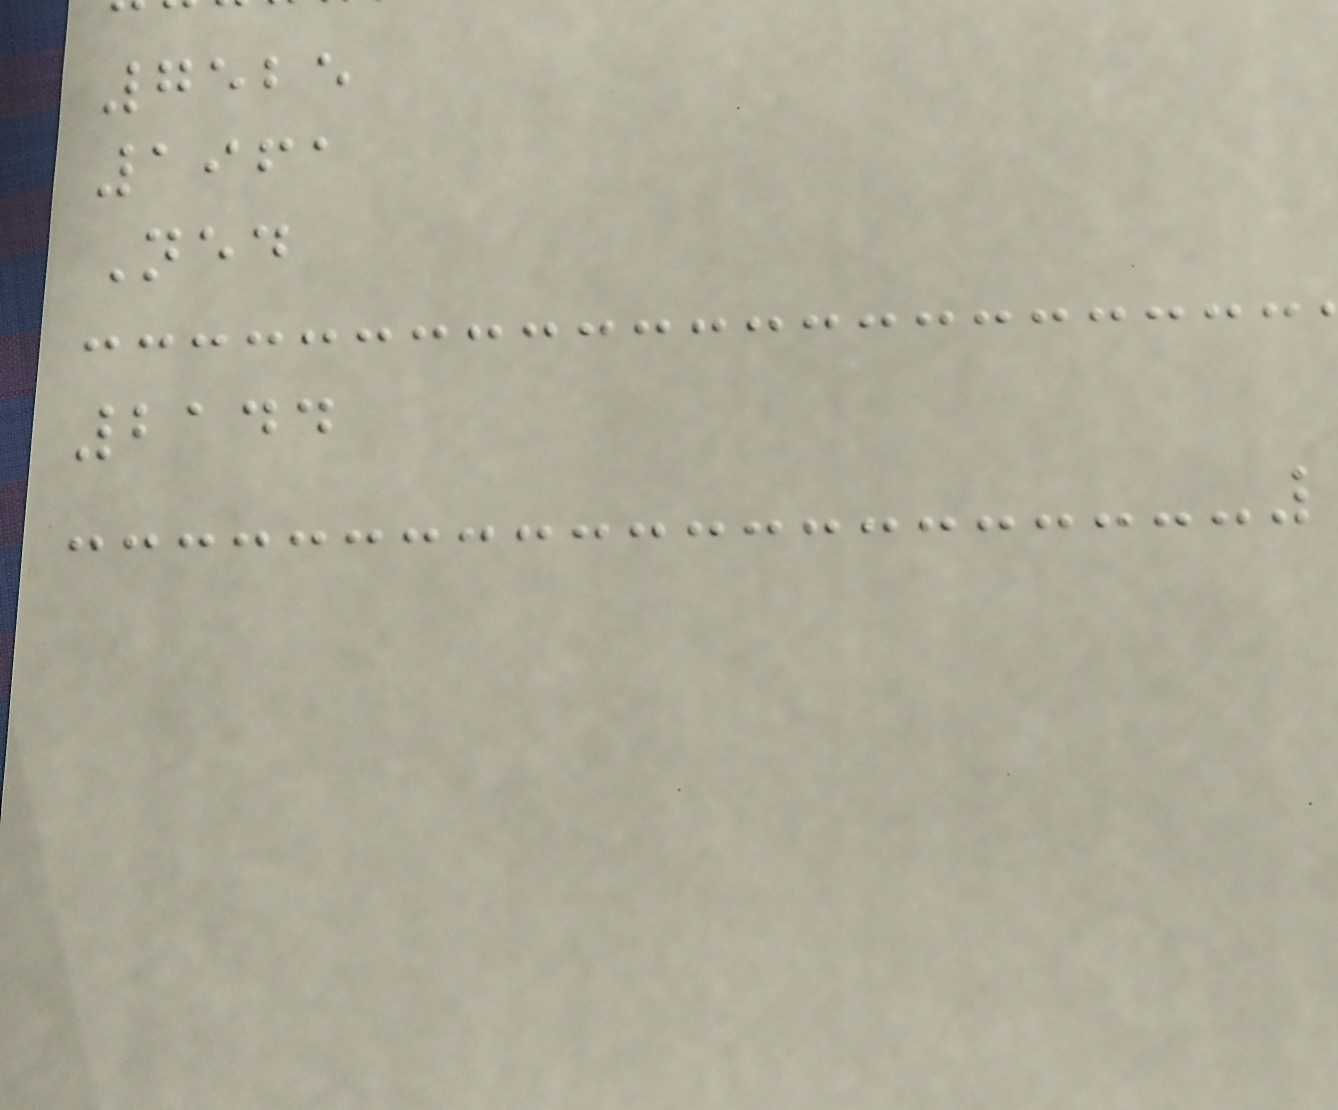7525
1961
Ned
2144
